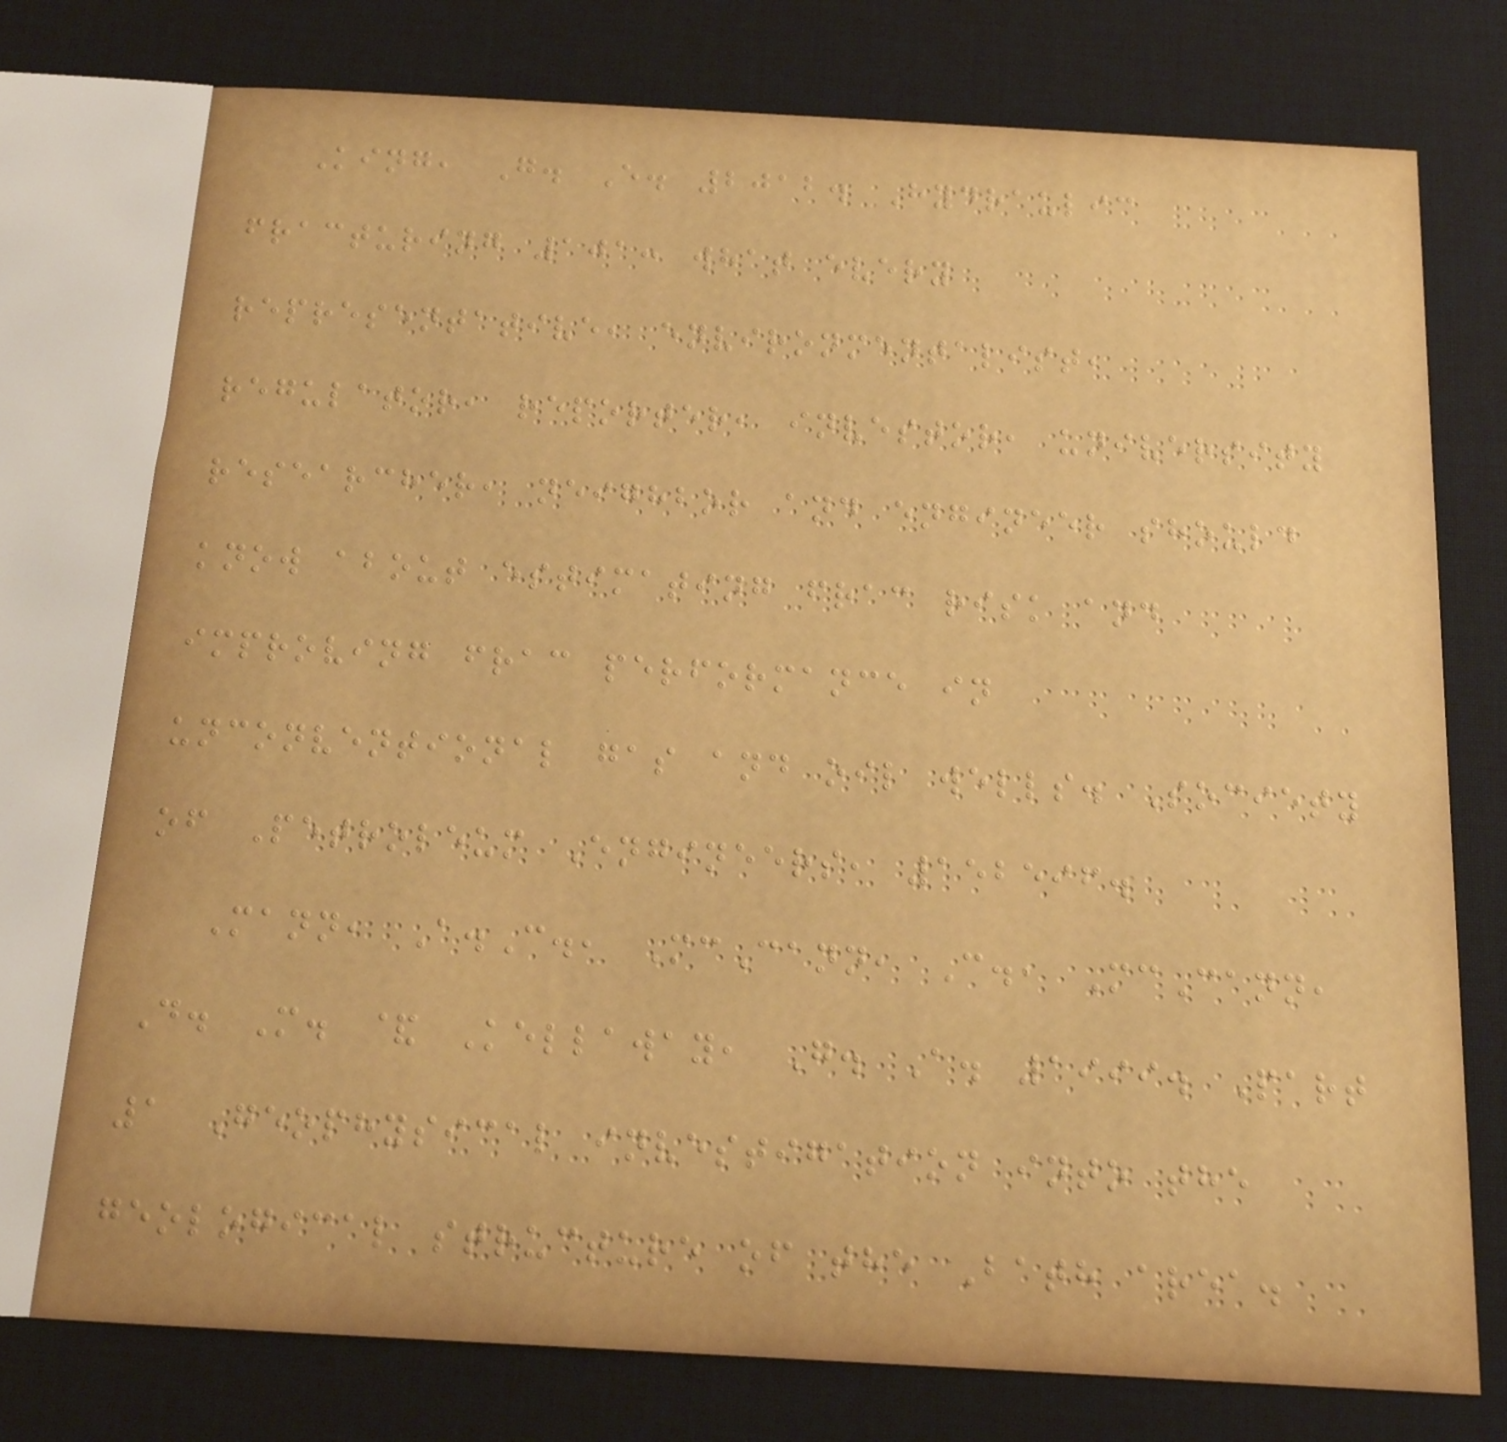King, G. E. 2012. Hydraulic
fracturing 101: what every
representative, environmentalist,
regulator, reporter, investor, university
researcher, neighbor and engineer should
know about estimating frac risk and
improving frac performance in
unconventional gas and oil wells. Society
of Petroleum Engineers, 152596.
Mann, A.C., McCann, C., McCann,
D. M. & Kellaway, G. A. 1999. Part
1 Geophysical investigation into the
geological structure of the Bath area.
